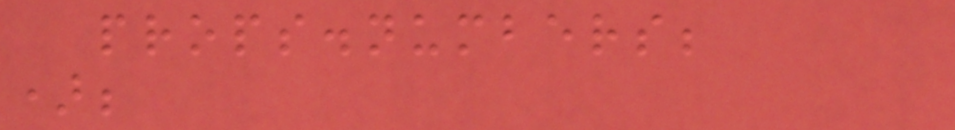props.numbers;
);
